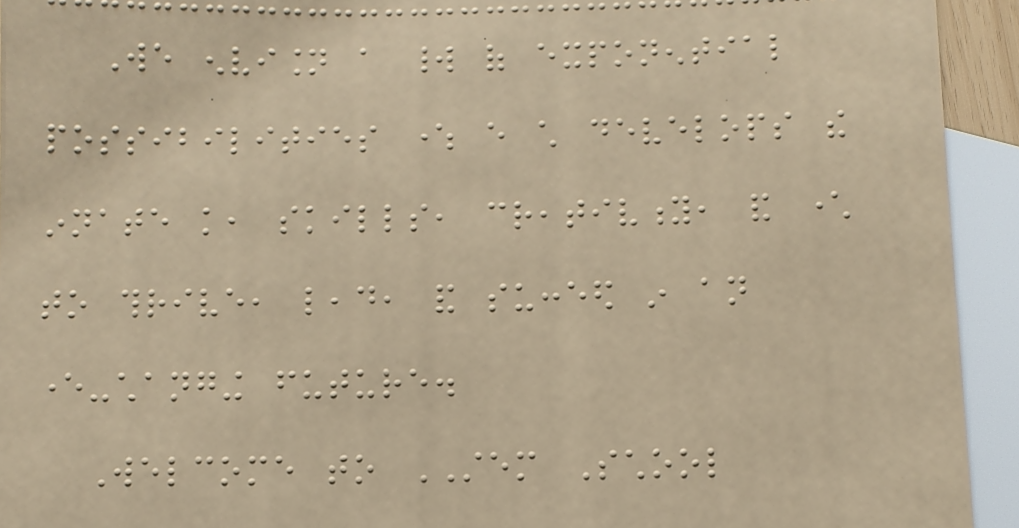We envision a world of exponential
possibilities where every child develops the
innate knowledge, skills, creativity, and character
to thrive, lead, and succeed in an
ever-changing future.
Welcome to STEM School
